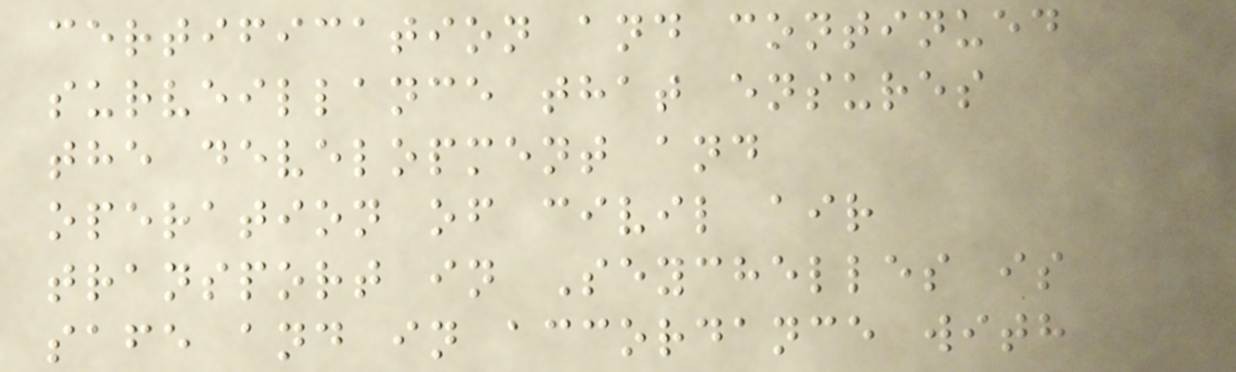certification and continued
surveillance that ensures
the development and
operation of civil air
transport in Seychelles is
safe and in accordance with
